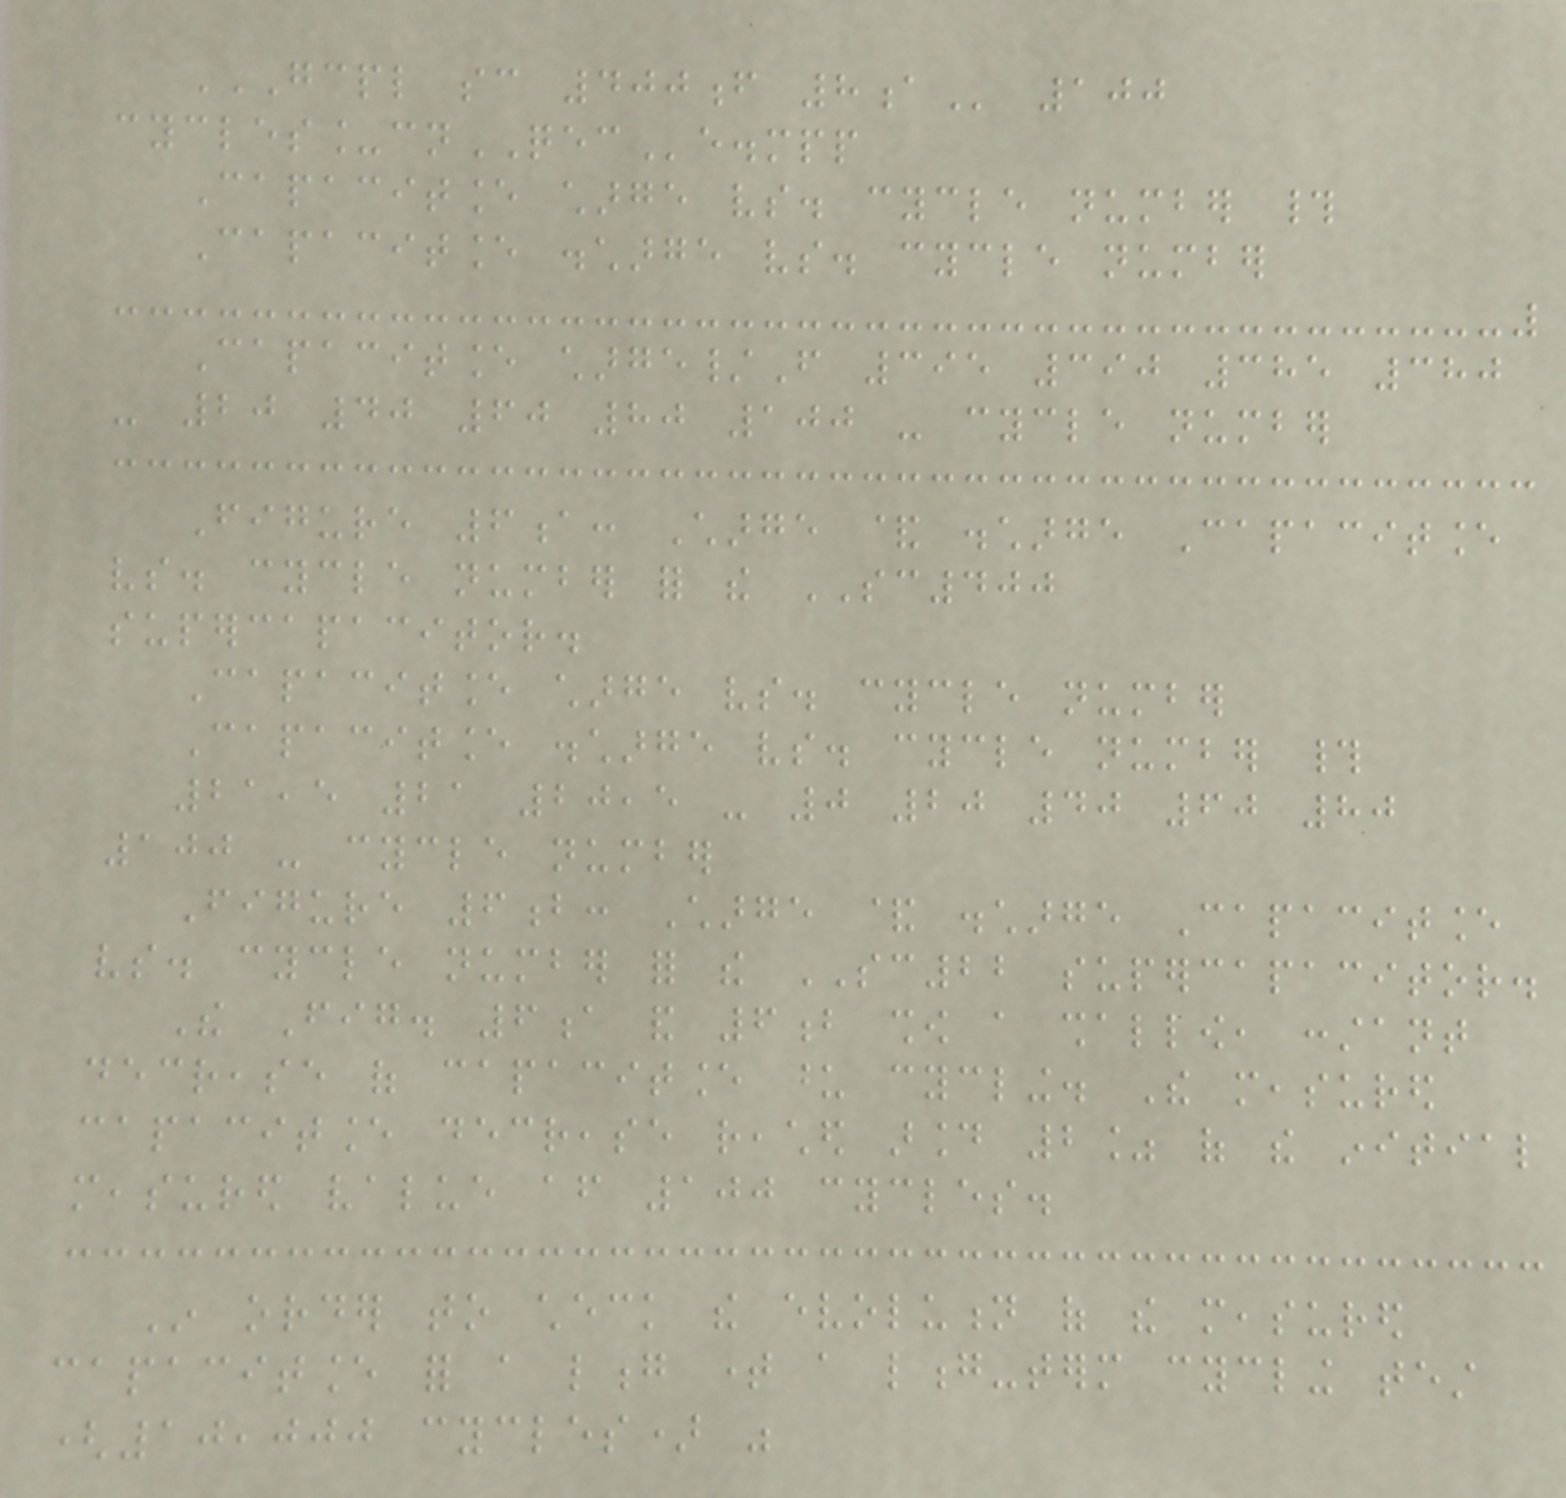GCPL SC 400F 8A 100
cycles_cnQECe.mpp
Capacitance charge vs. cycle number #
Capacitance discharge vs. cycle number
Capacitance charge/F 395 390 385 380
- 20 40 60 80 100 - cycle number
Figure 6a: Charge & discharge Capacitance
vs. cycle number for the SC400
supercapacitor.
Capacitance charge vs. cycle number
Capacitance discharge vs. cycle number #
21,5 21 20,5 - 0 20 40 60 80
100 - cycle number
Figure 6b: Charge & discharge Capacitance
vs. cycle number for the SC22 supercapacitor.
The Fig. 6a and 6b show a shallow, constant
decrease of capacitance upon cycling. The measured
capacitance decrease reached around 2% of the initial
measured value after 100 cycles.
In order to check the evolution of the measured
capacitance for a long time a long-term cycling test
(10,000 cycles) was
